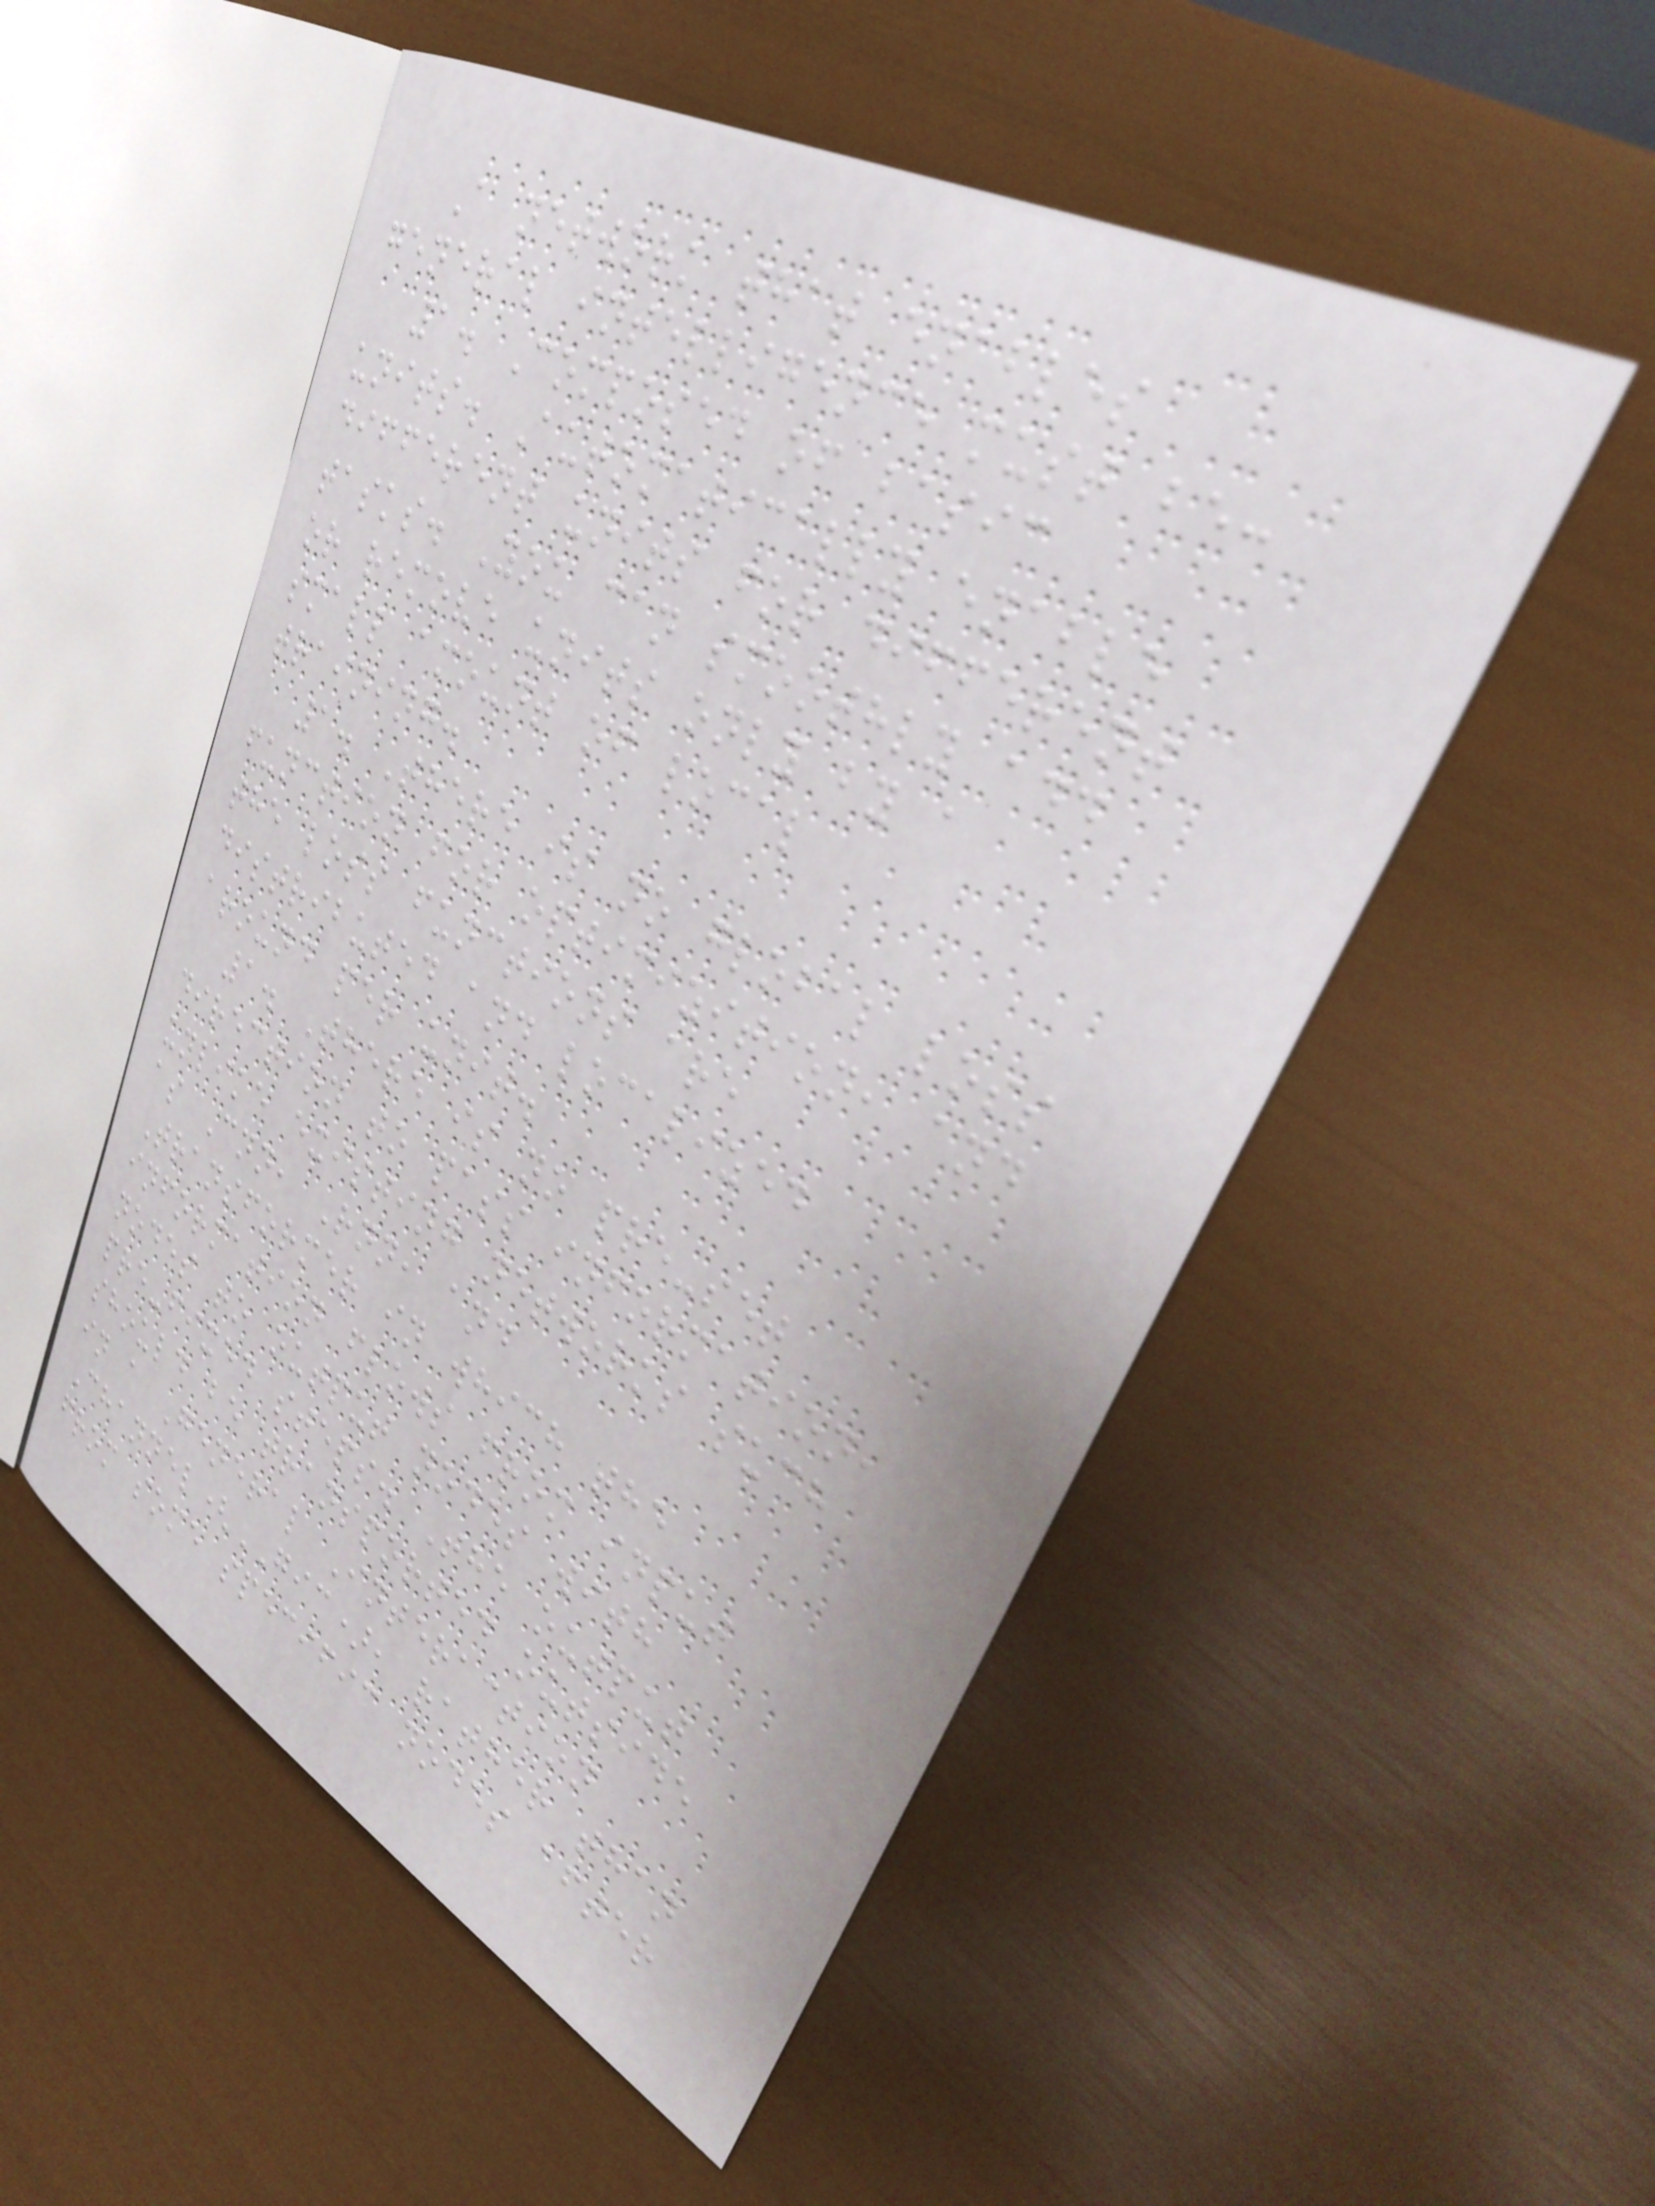A network that enables
general intelligence must be:
1. Composed of basic
units. Automatically enable
different units for different
tasks. You can smoothly add
or remove units only by a
small amount of local
training.
1. There is no global loss
function for optimizition, and
the loss functions are
distributed and localized
around per unit.
1. There is no pre-set
direction to pass information,
unlike existing networks such
as Cnn, Rnn, and
Transformer in which the
information flows from input
nodes to output nodes with
pre-fixed steps. The output
should be transported outside
in a General Interaction
Channel(GIC), rather than
from some specific nodes after
